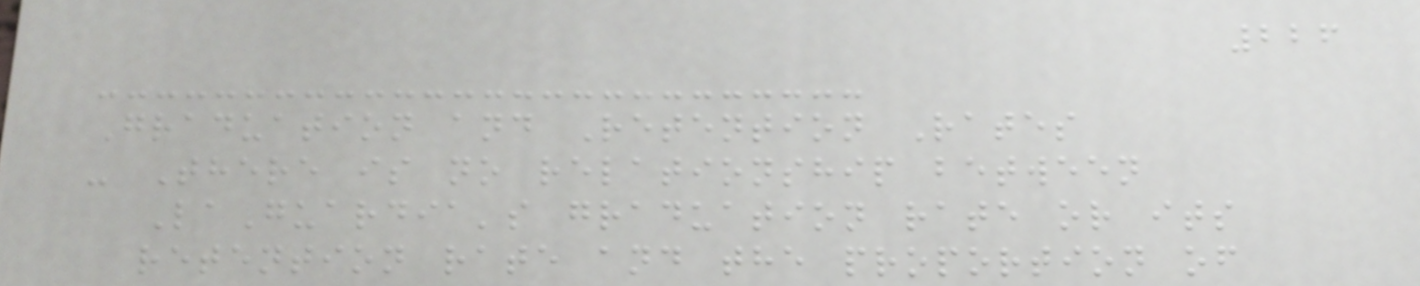226
Graduation and Retention Rates
- There is no relationship between
LaGuardia's graduation rate or its
retention rate and the proportion of
